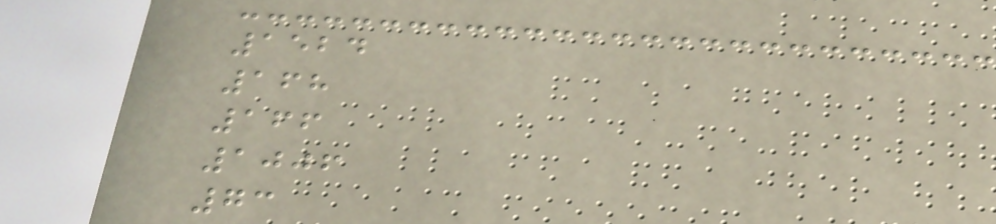1524
168
166
1006
73
